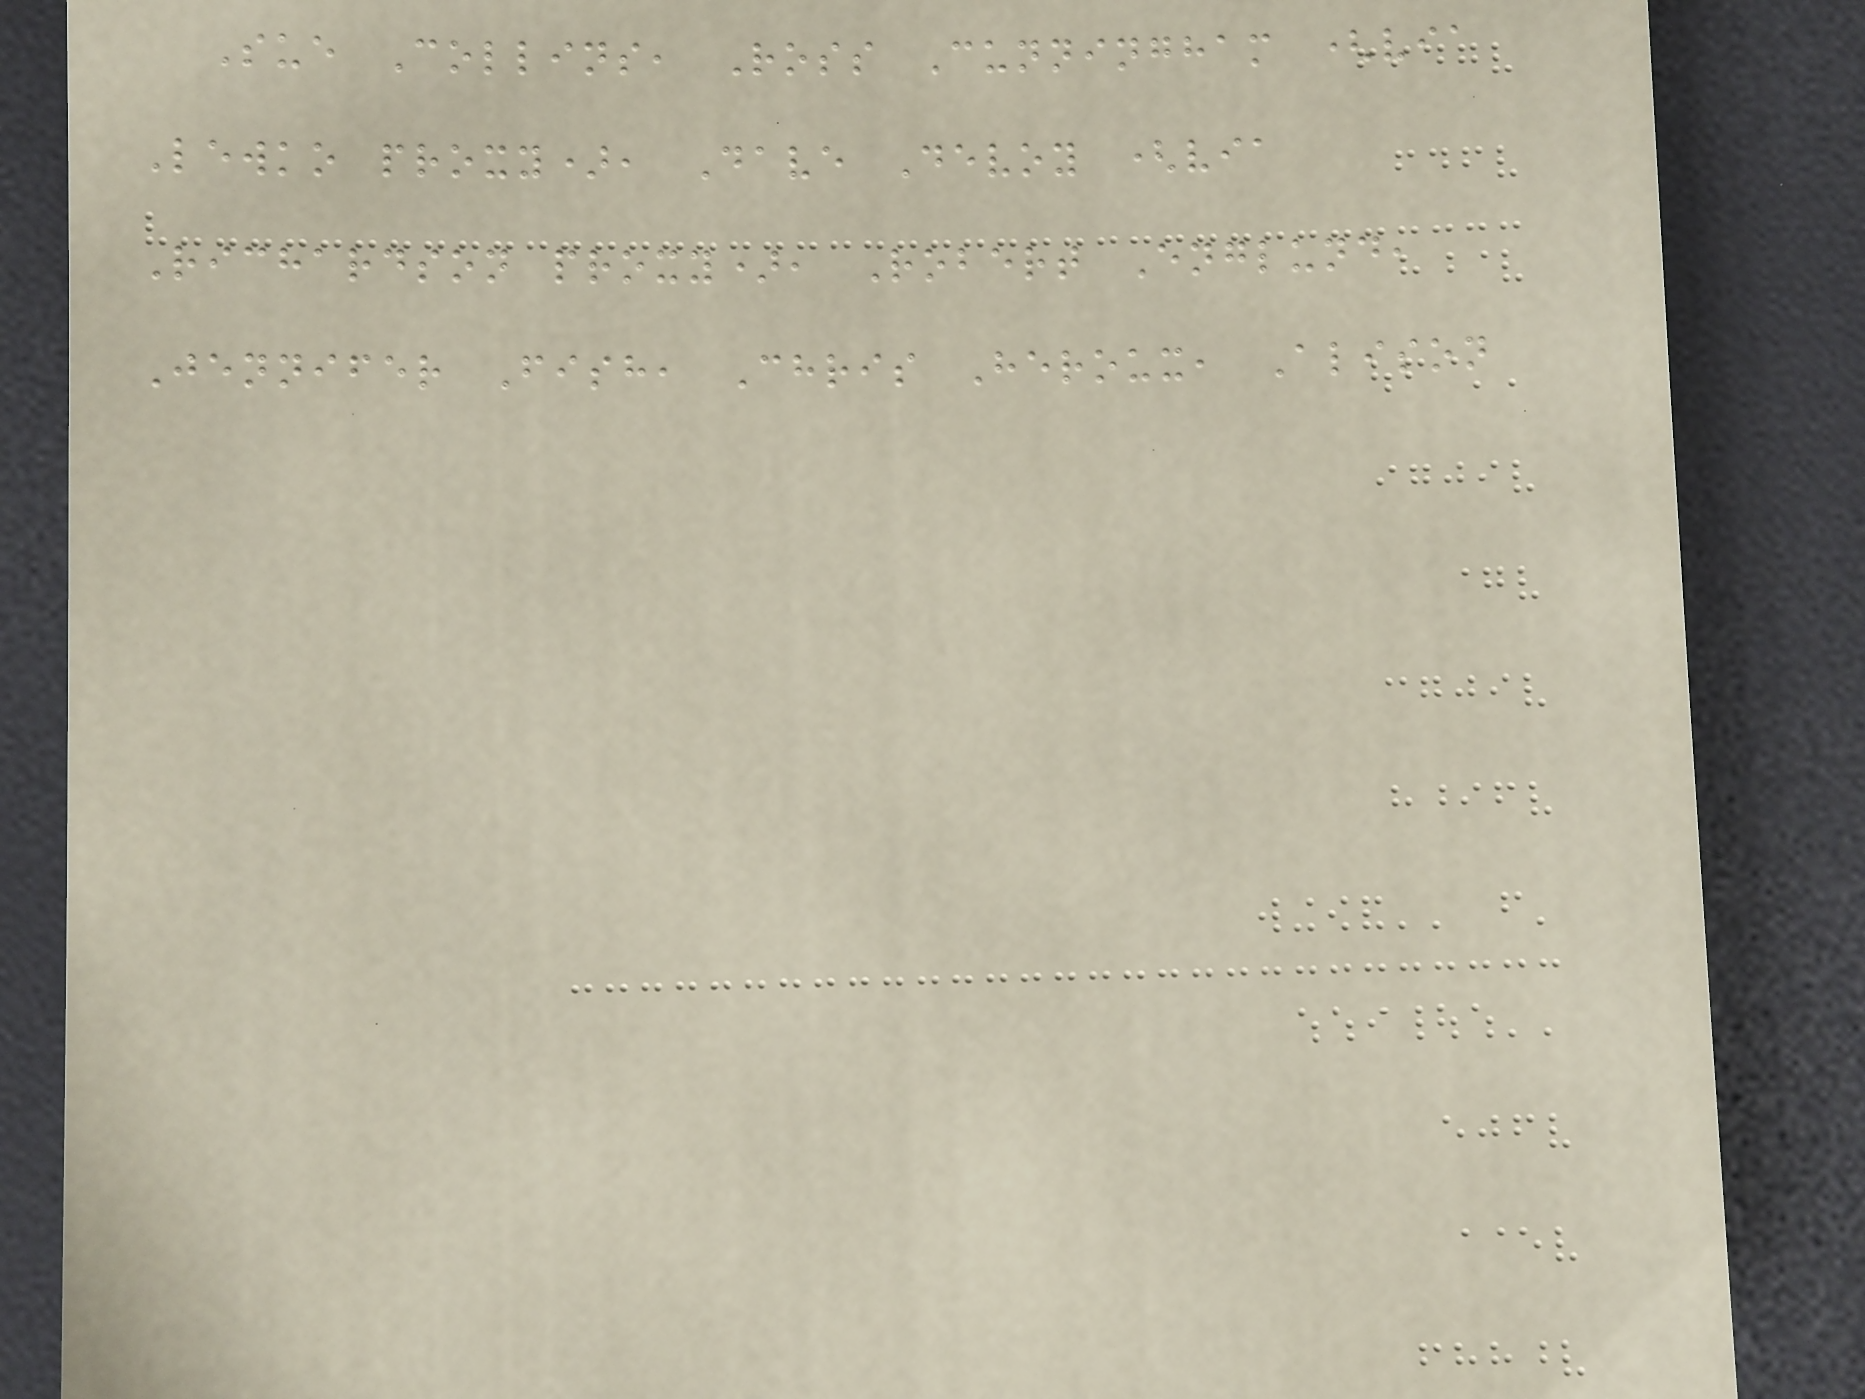Sue Collins, Ross Cunningham (via
Lewko proxy), Dave Devoy (via
Richardson proxy), Robert Englund,
Jennifer Fish, Chris Heroux, Alison
